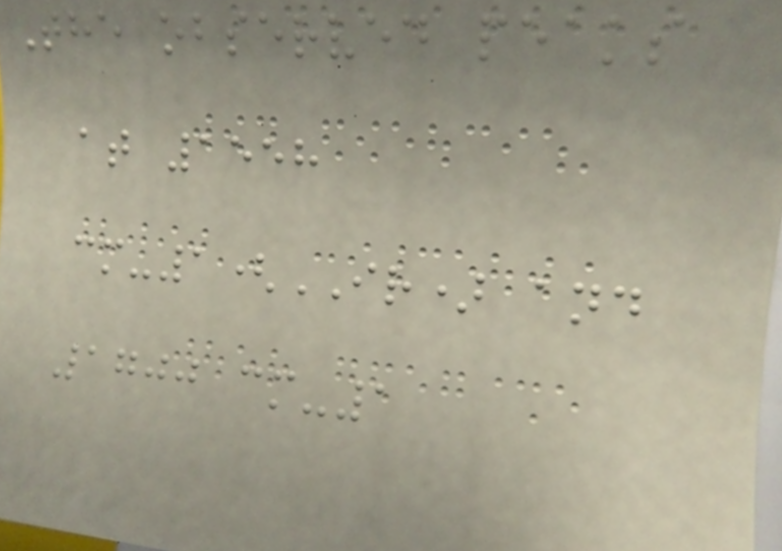The observed peaks
at 1558
cm-1(IR) and
1700 cm-1
